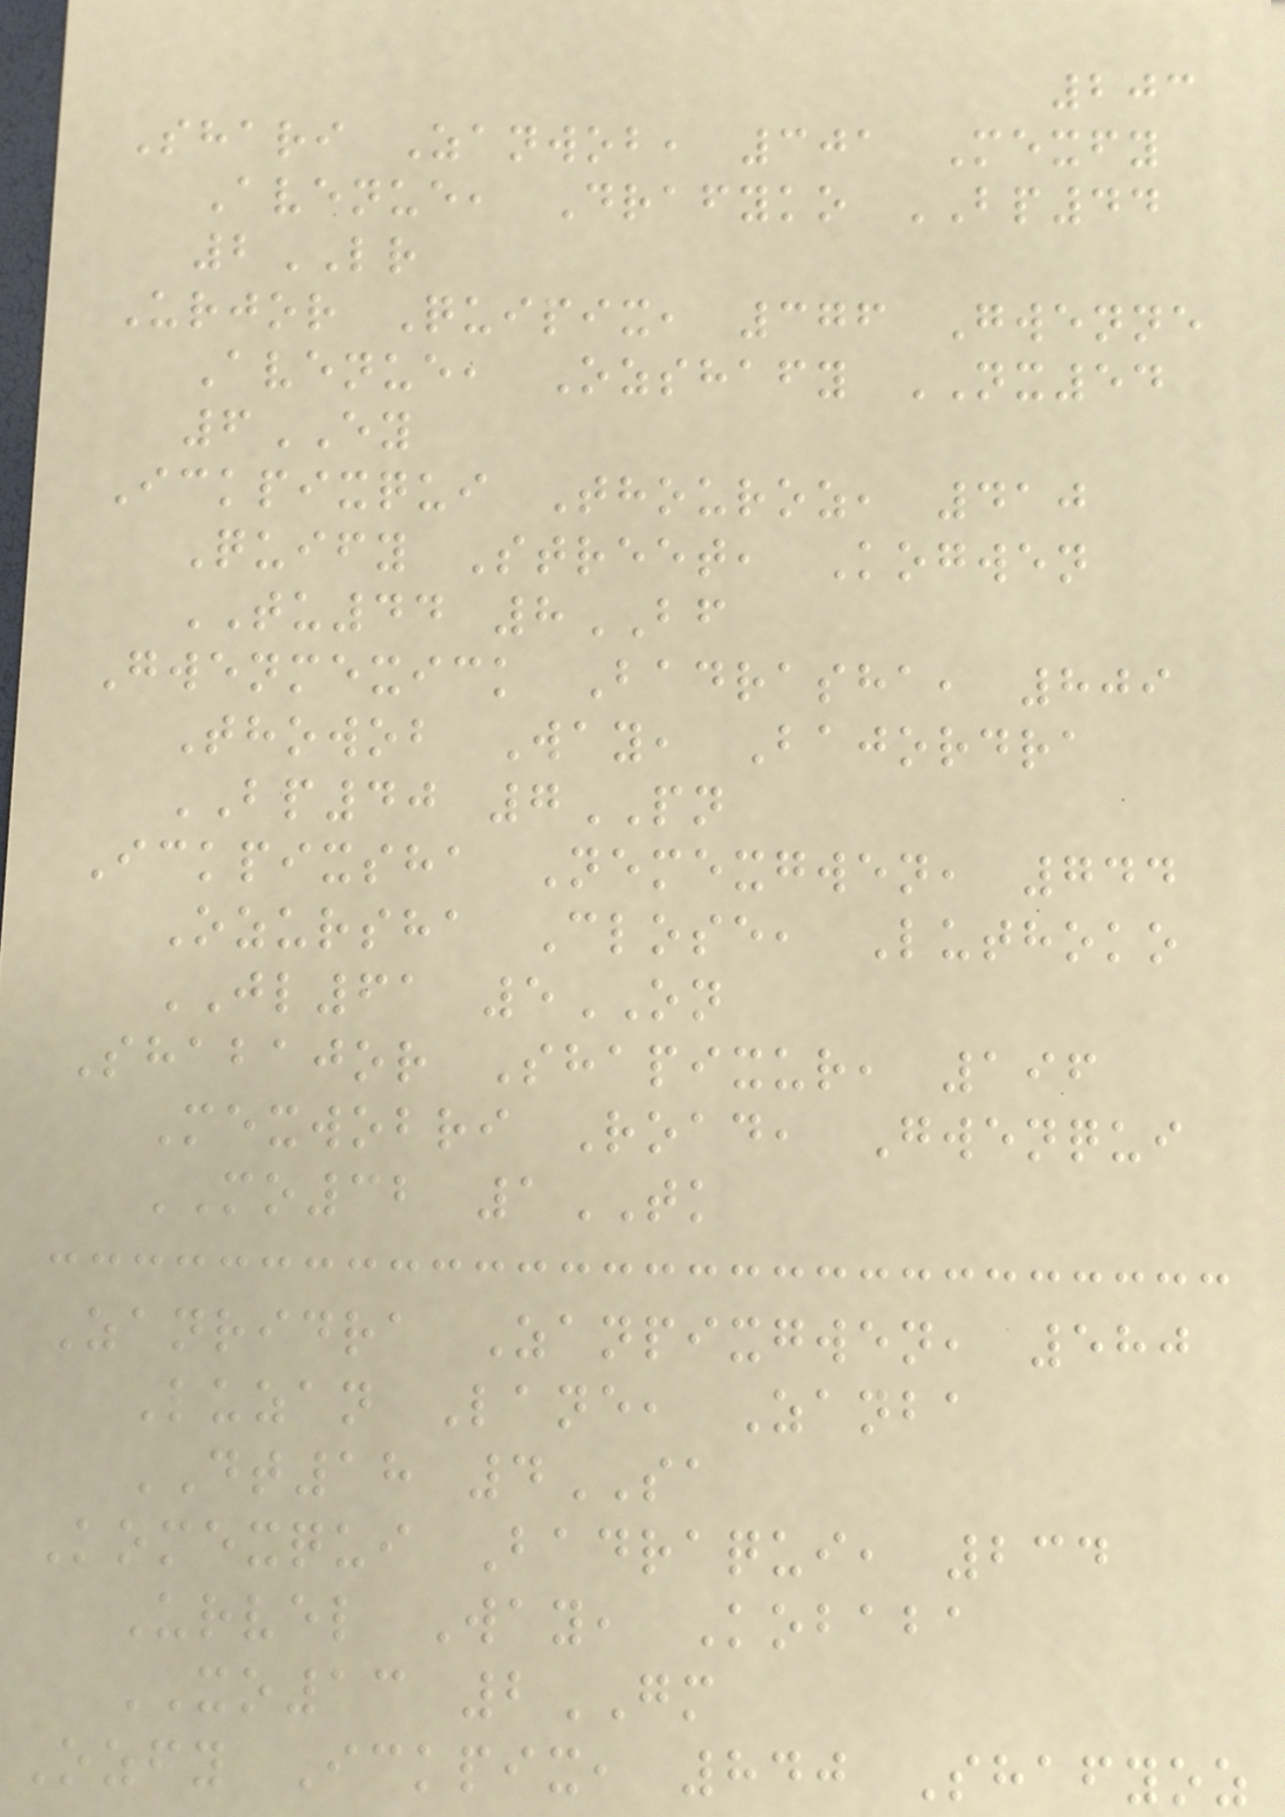203
Shari Zanwob, 301 Mexfy
Avenue, Drafyko BP44
2LR
Urjor Quipix, 376 Gwenne
Avenue, Ozshafy NX54
6EY
Ickpixqui Thouroz, 410
Quify Street, Kogwen
TU44 8BF
Gwenmexick Badrasha, 809
Thowob Way, Bajordra
BP40 7PN
Ickpixsha Nemexgwen, 744
Ozursha Close, Luthoko
JL61 5ON
Shabajor Shapixur, 196
Mexwobri Road, Gwenqui
MO32 1TK
Zanridra Zanpixgwen, 580
Luzan Lane, Zanba
DT18 4SA
Komexqui Badraqui, 234
Urvel Way, Kobaba
XO13 2GM
Ozfy Ickpix, 840 Shafyoz
